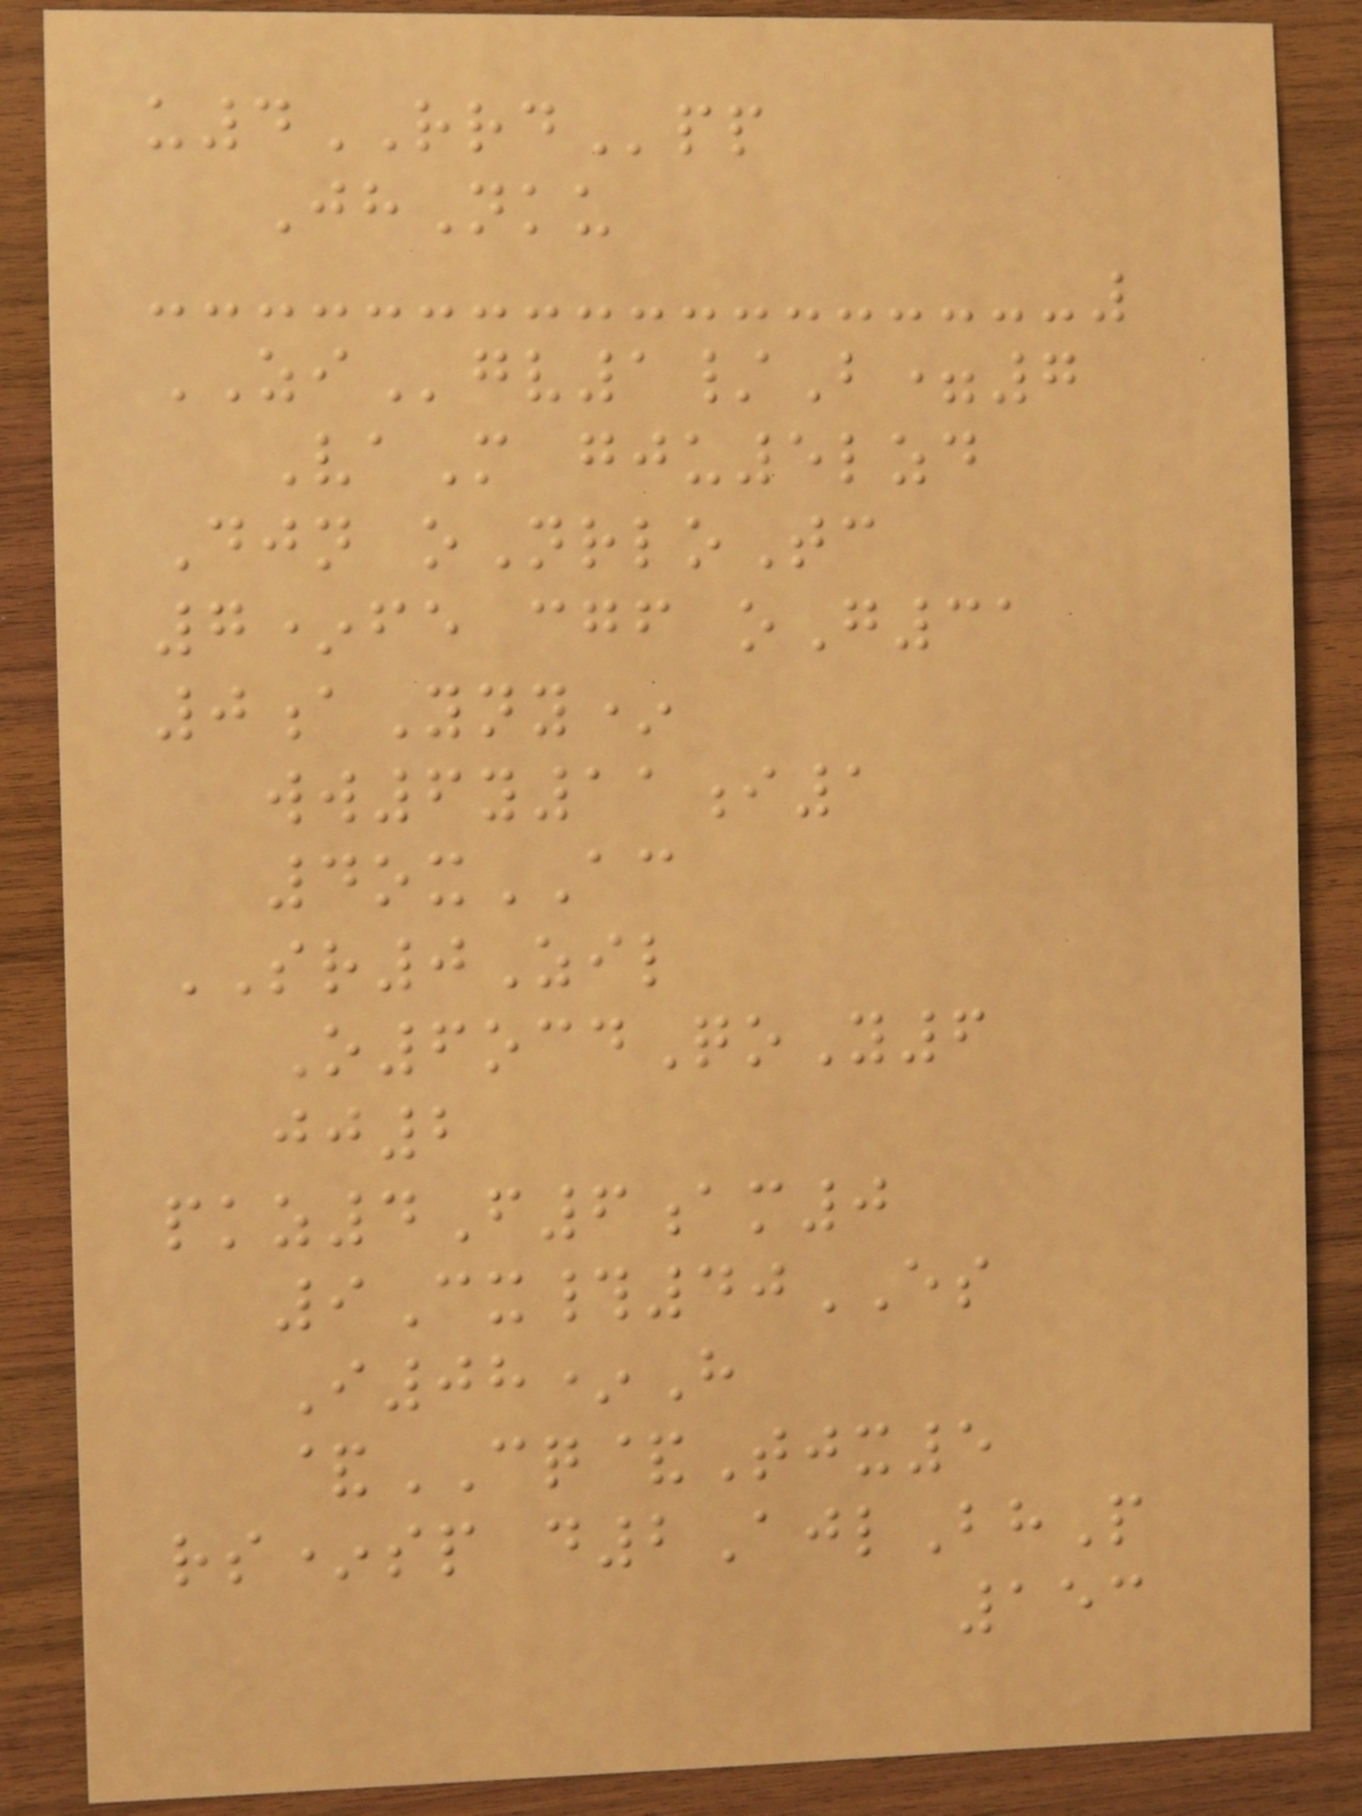u4RRDpp
JhNku
ZIgv1/B=7
VaM gju5lzd
Djn oNrloTc
7*fe cgf oG31
0aYny*
ww6y11i1
4oxAC
SR0Zil
O6ocdQoY6
jj2
pkz4F6am0
9Cx#40ES
I08*H
&CQ&Tjx5
rs*sp d2AjlBhP
153
